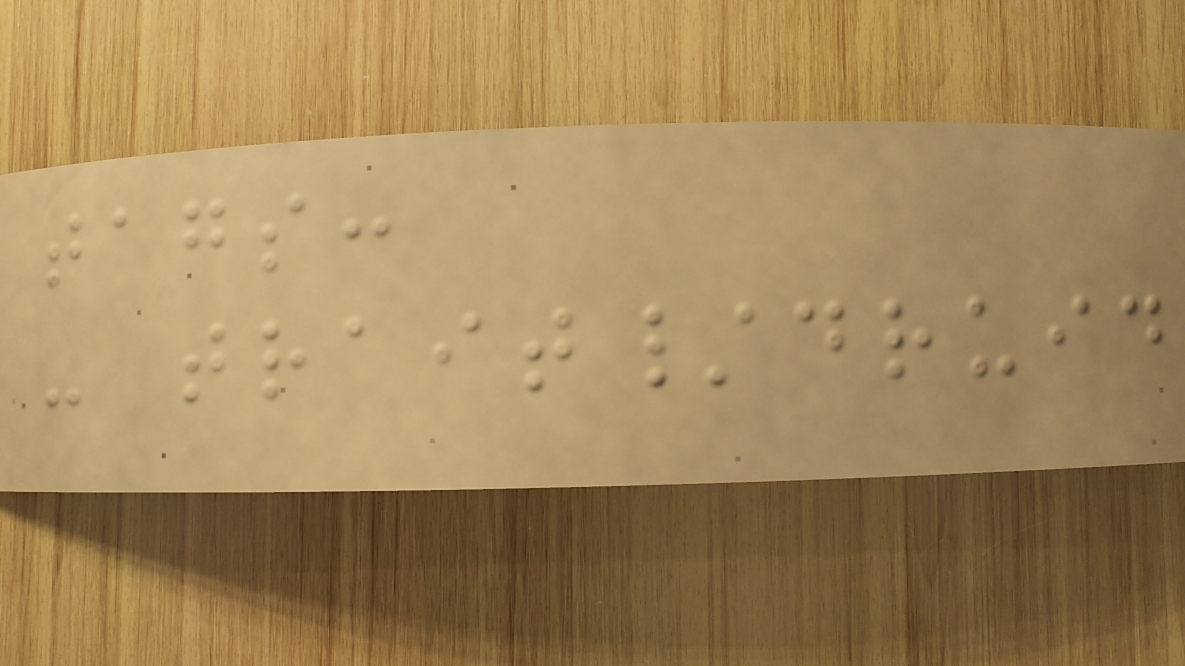tags:
- trait/druid
